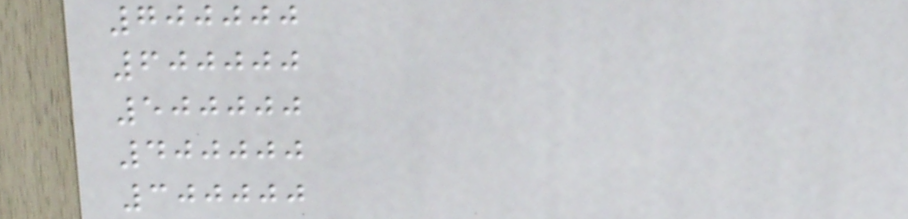700000
600000
500000
400000
300000
